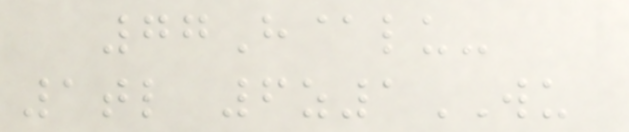77H@lu-
1tl 6z1WU
